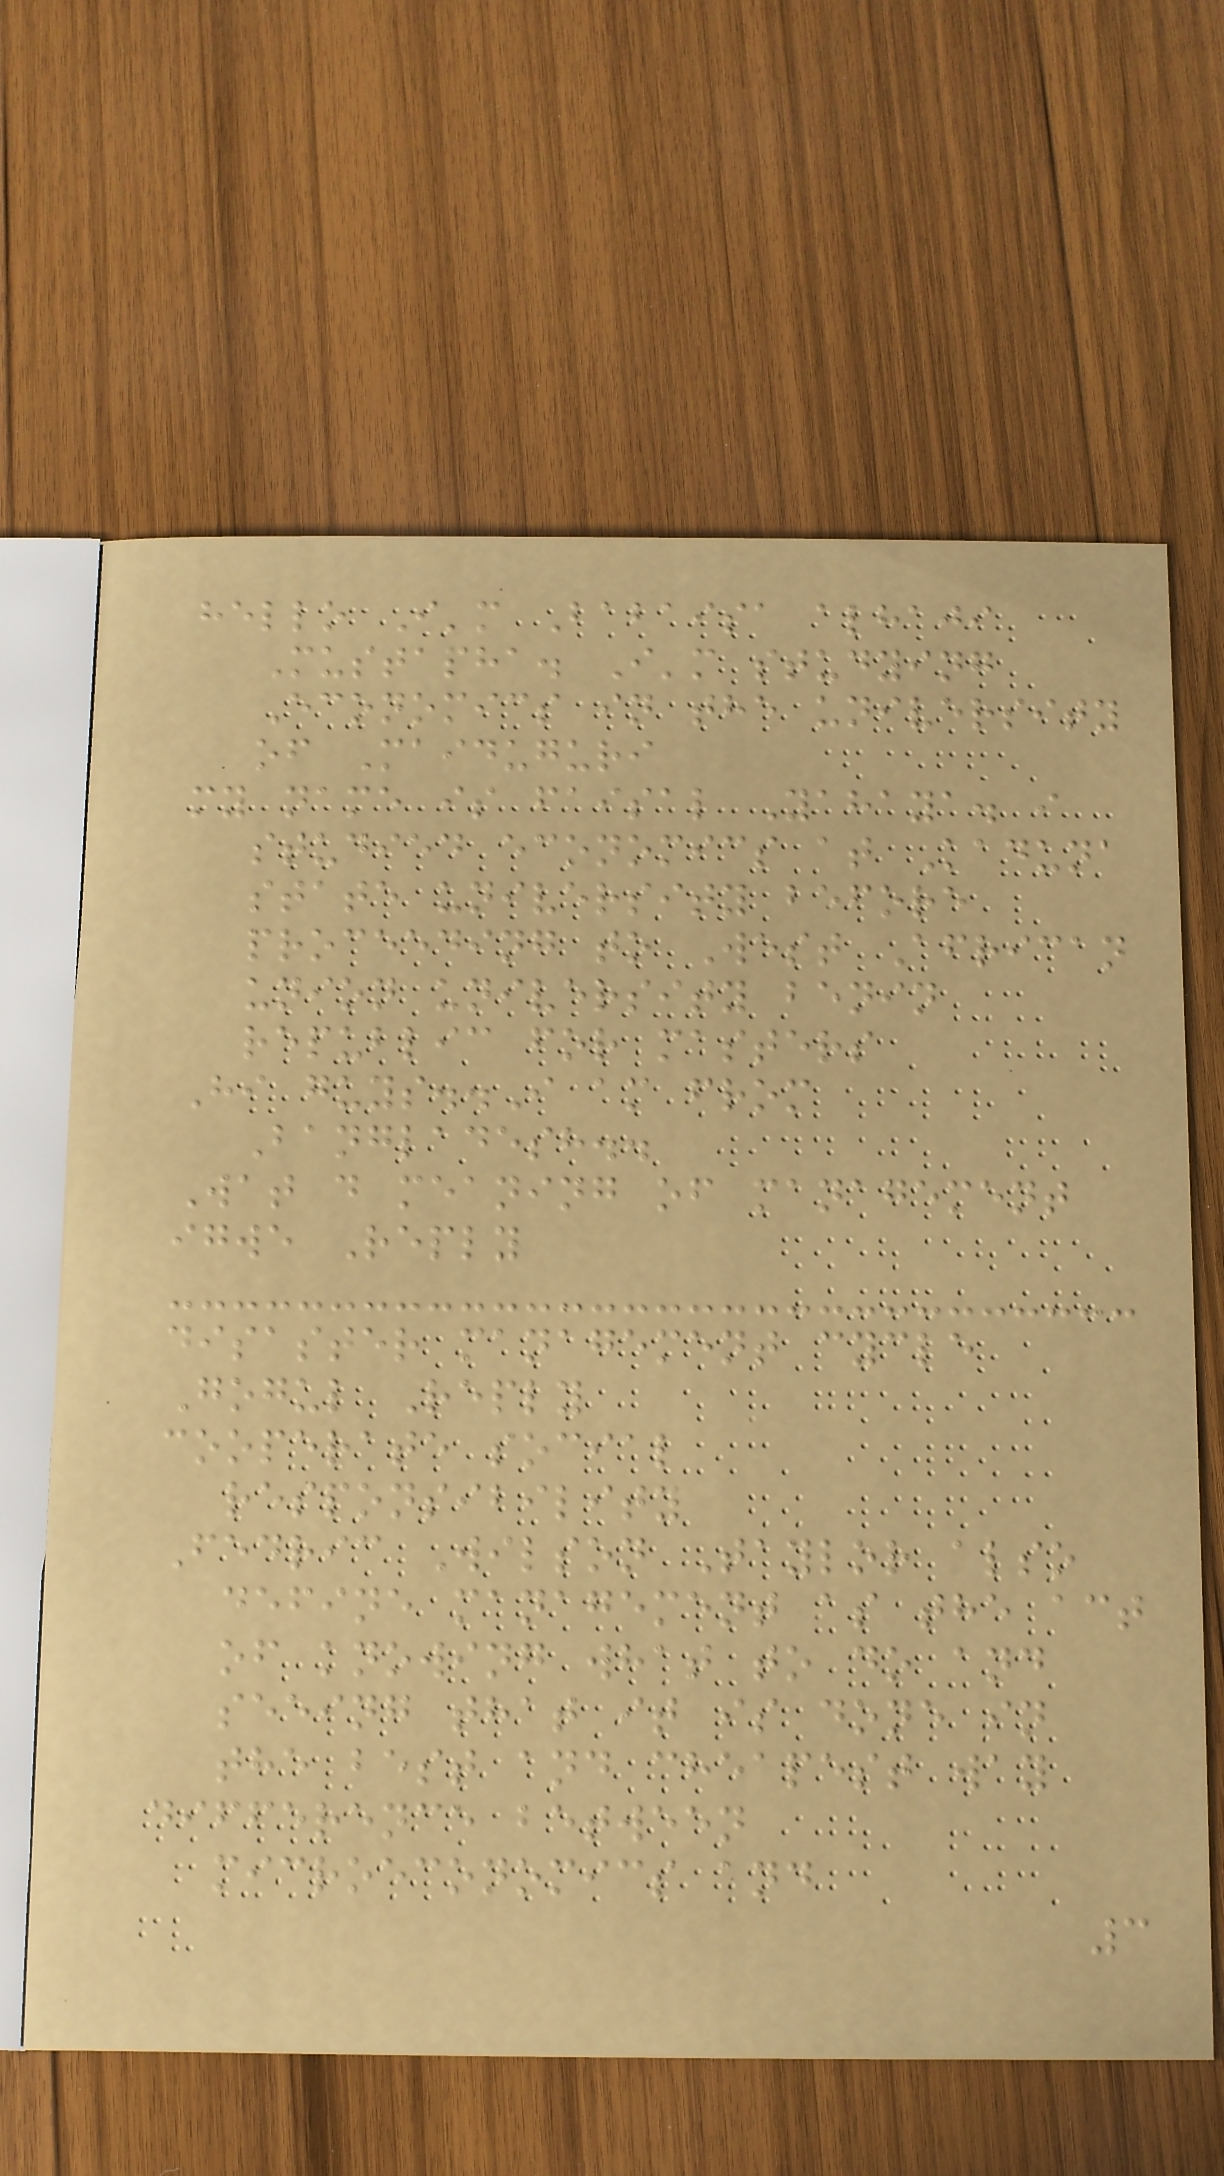hello I'm Babaisa alhaji
Mustapha. I'm studying
Economics in the university
of Maiduguri
my name is faisal Yahaya. i
studied economics at Kaduna
state university before
proceeding to West African
union university benin
republic for masters
Hi guys..I am from
Bangladesh..
Wat d meaning of management
igwe Reply
disaster management cycle
Gogul Reply
cooperate social
responsibility
Fedric Wilson Taylor also
define management as the act
of knowing what to do and
seeing that it is done in
the best and cheapest way
difference between
microeconomics and
3
